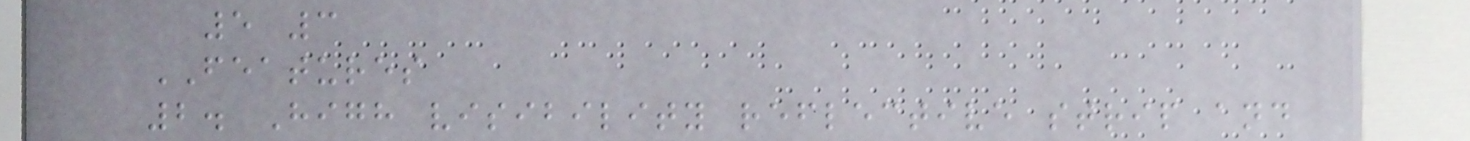5 3
FEATURES
2. High visibility reflective strip and
